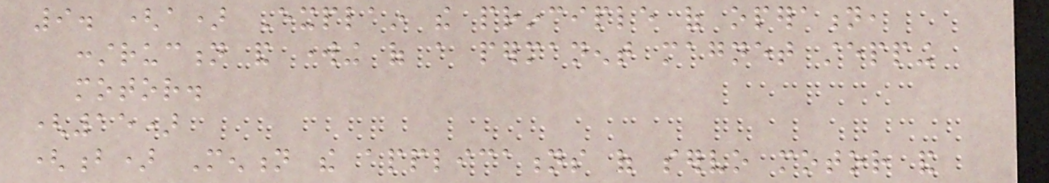9. (a) Explain the principle of operation,
construction and working of a permanent magnet stepping
motor.
(15)
(b) Mention the applications of servo motor and
